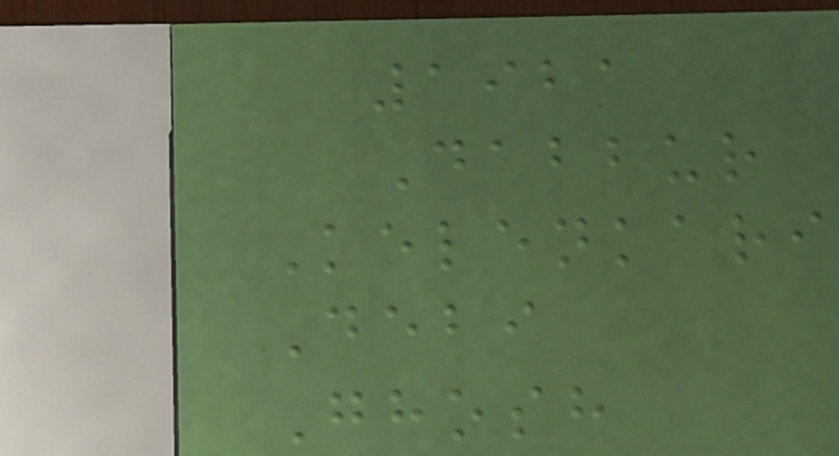1921
Dabbur
Kelenkari
Debi
Ghosh
